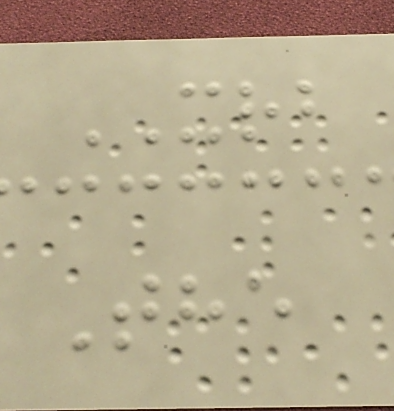XRB
The
